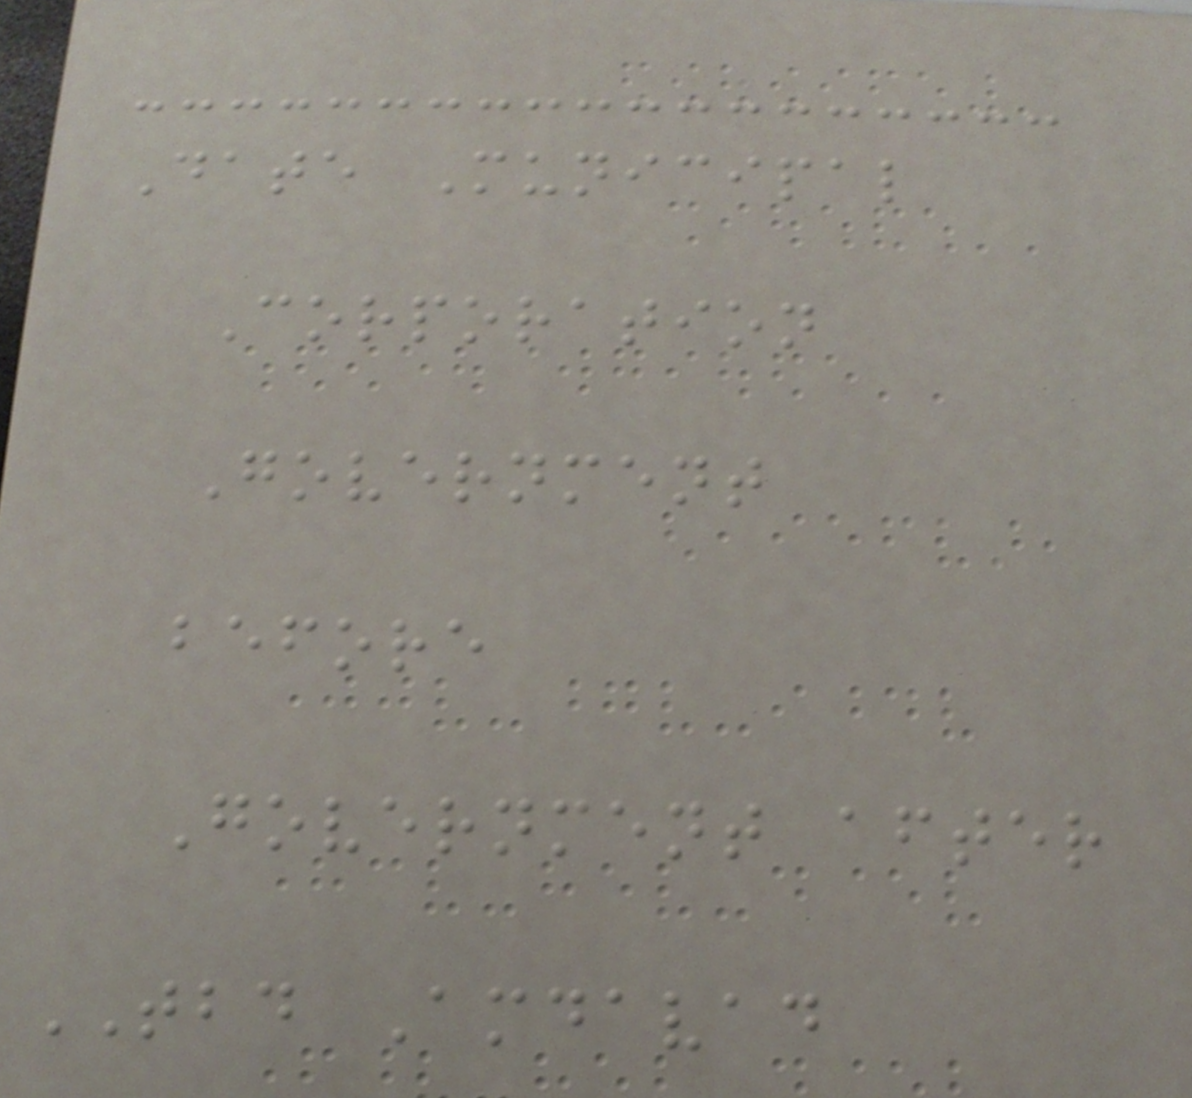Date Municipal
Corporation
Government
before
Government after
TBD Amdavad
